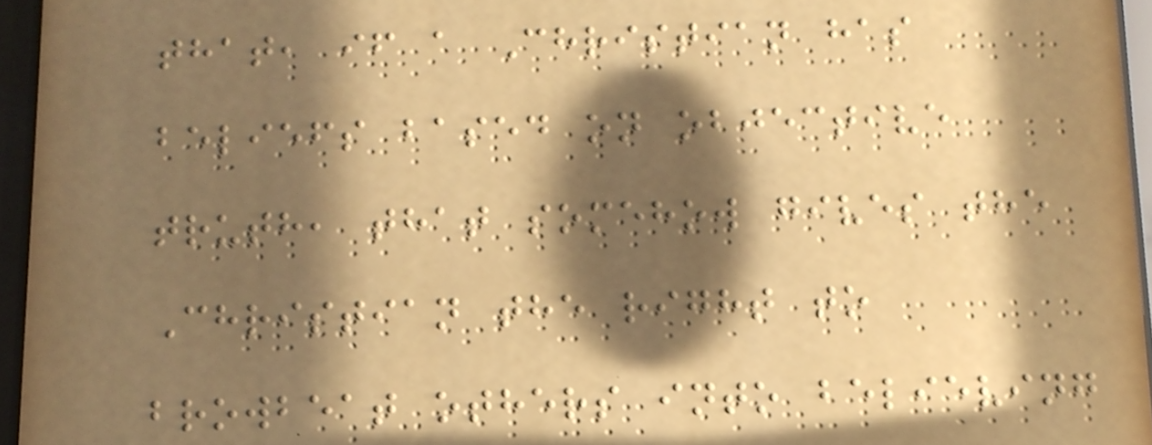that, if a Christian has
beliefs based on objective
truth, that somehow gives the
Christian the right to
browbeat others into believing
